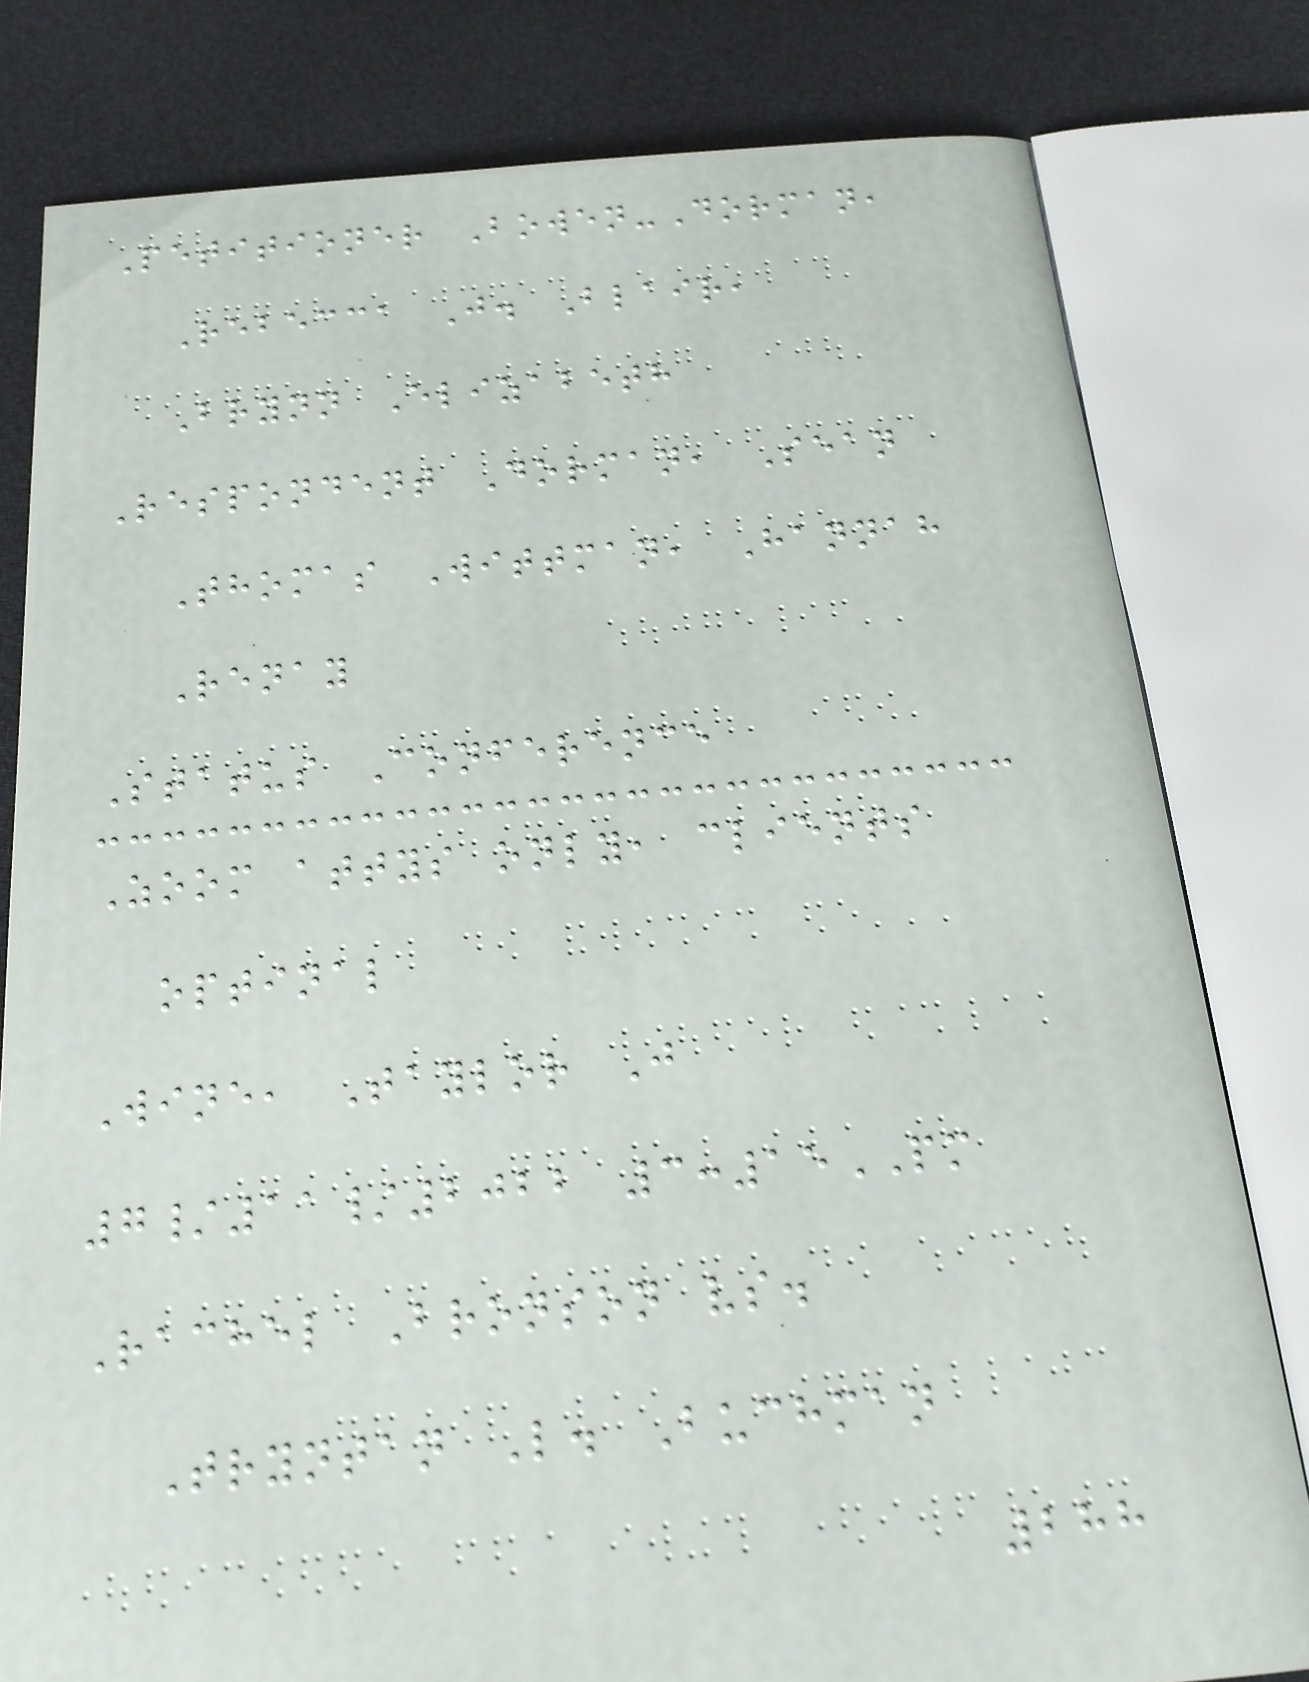Petitioner Bowen-Dorman,
Rebecca J. Blair,
Brynn Elizabeth
Respondent Dorman, Sean
Thomas Wittman, Hannah
Renay
Status Conference
Zoom attys only, clients
optinal
Wine, Taylor J
7/11/2022 3:15PM
Rachel Bronson vs.
Tryntan L. Buchman
288
